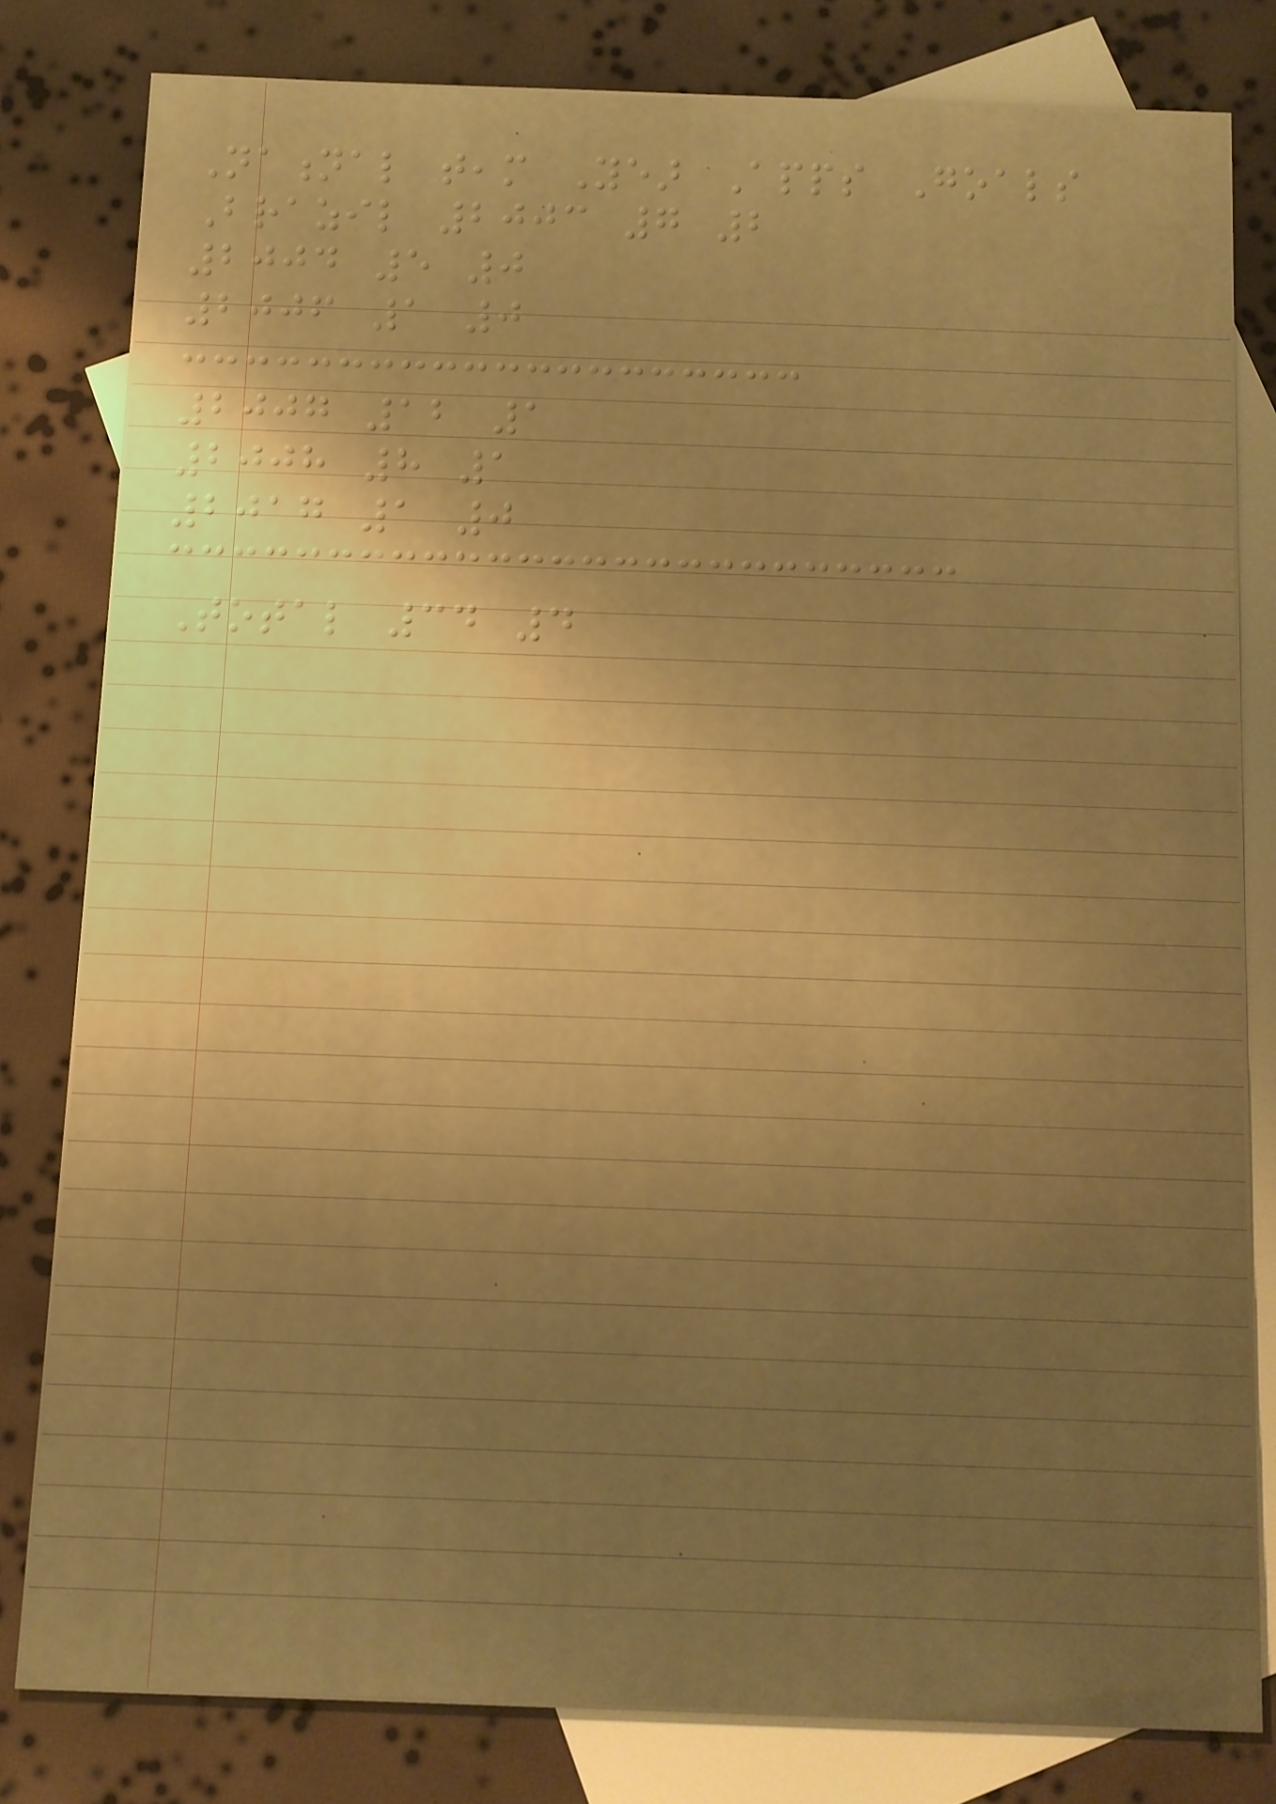National team Year Apps Goals
Brazil 2003 7 2
2004 5 0
2006 1 0
2007 12 1
2008 8 1
2017 1 0
Total 34 4
